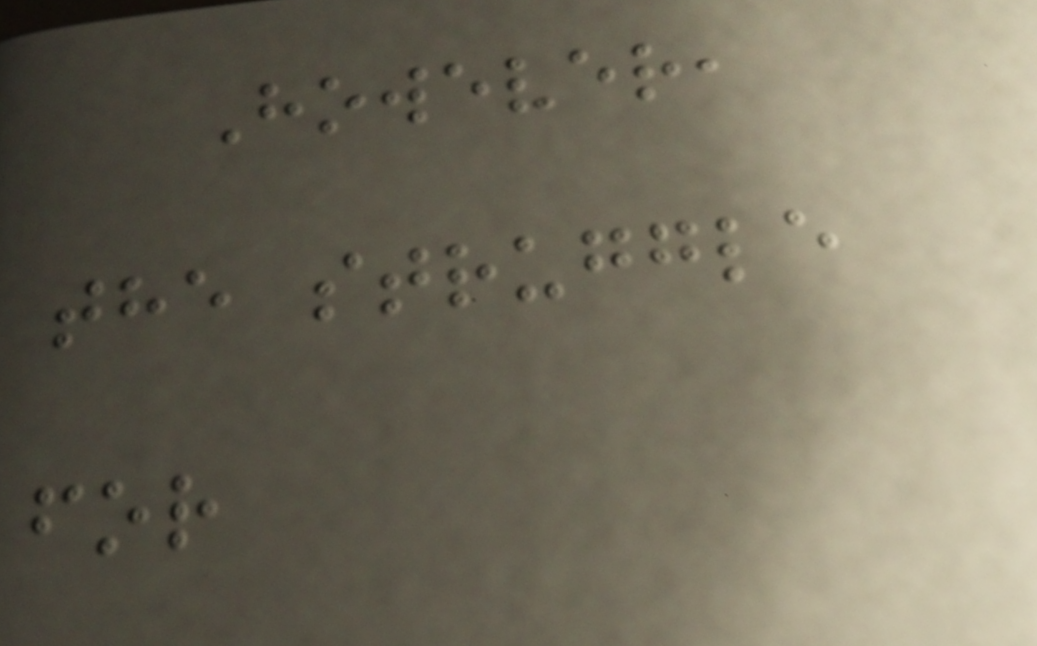However,
the struggle
for
